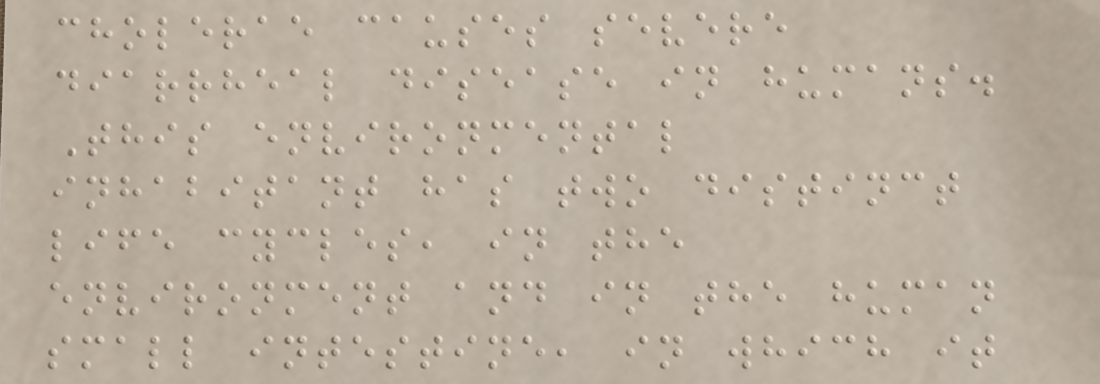cholerae causes severe
diarrheal disease in humans.
This environmental
inhabitant has two distinct
life cycles, in the
environment and in the human
small intestine, in which it
